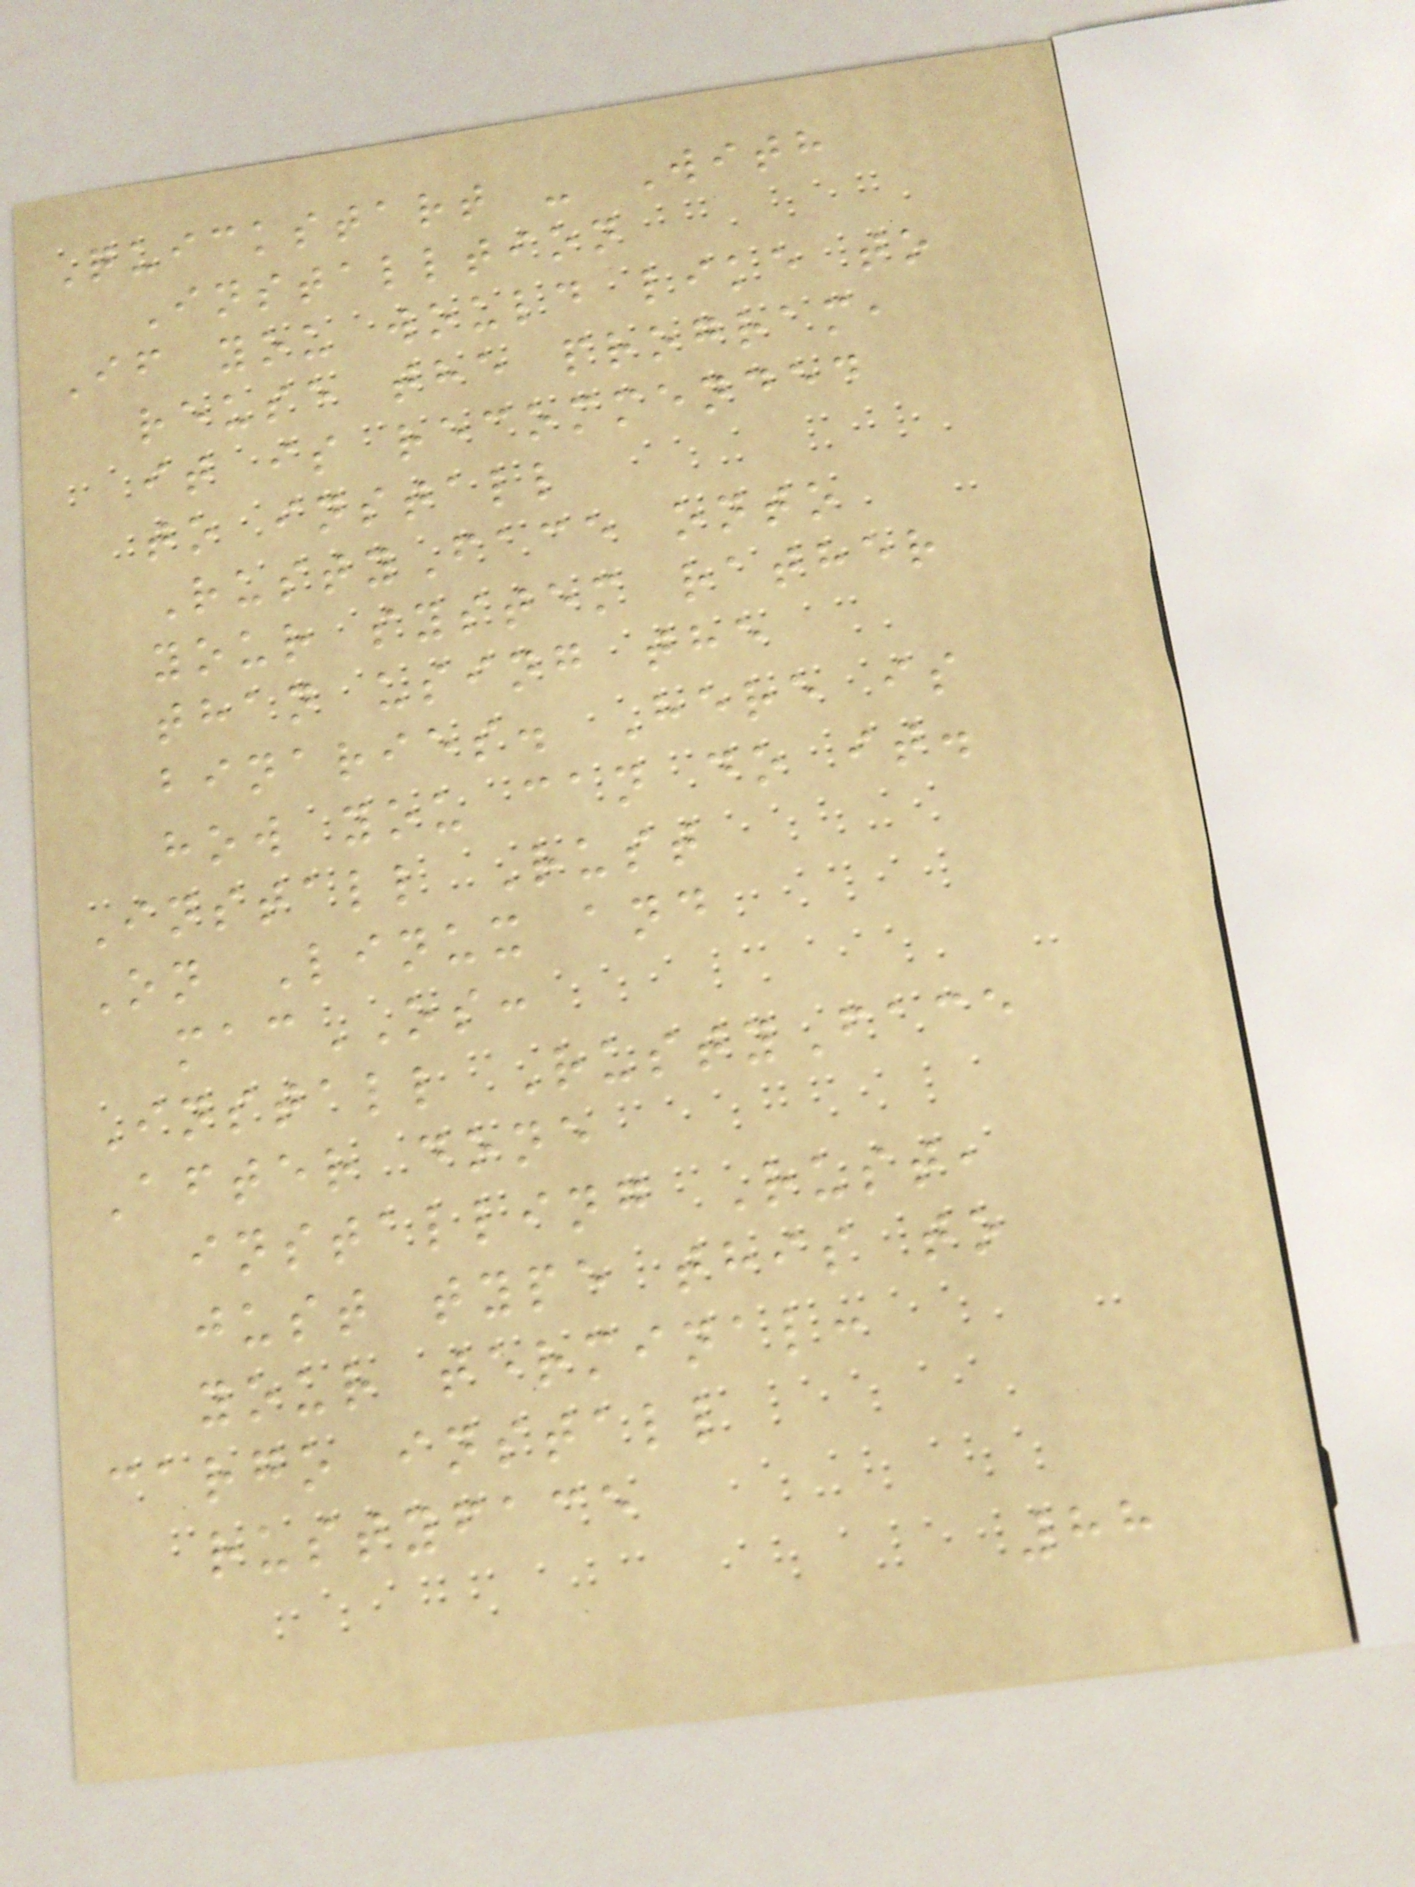Quickstart - With
Installtion
If you would like to
reuse the program,
it is recommended
to install
RustyFace onto
your system rather
than using the
binaries. Here is
how you can do it.
Install Rust
On Linux and
macOS:
Install RustyFace
After done
installing Rust,
just type this to
your terminal:
cargo install
rustyface
88
